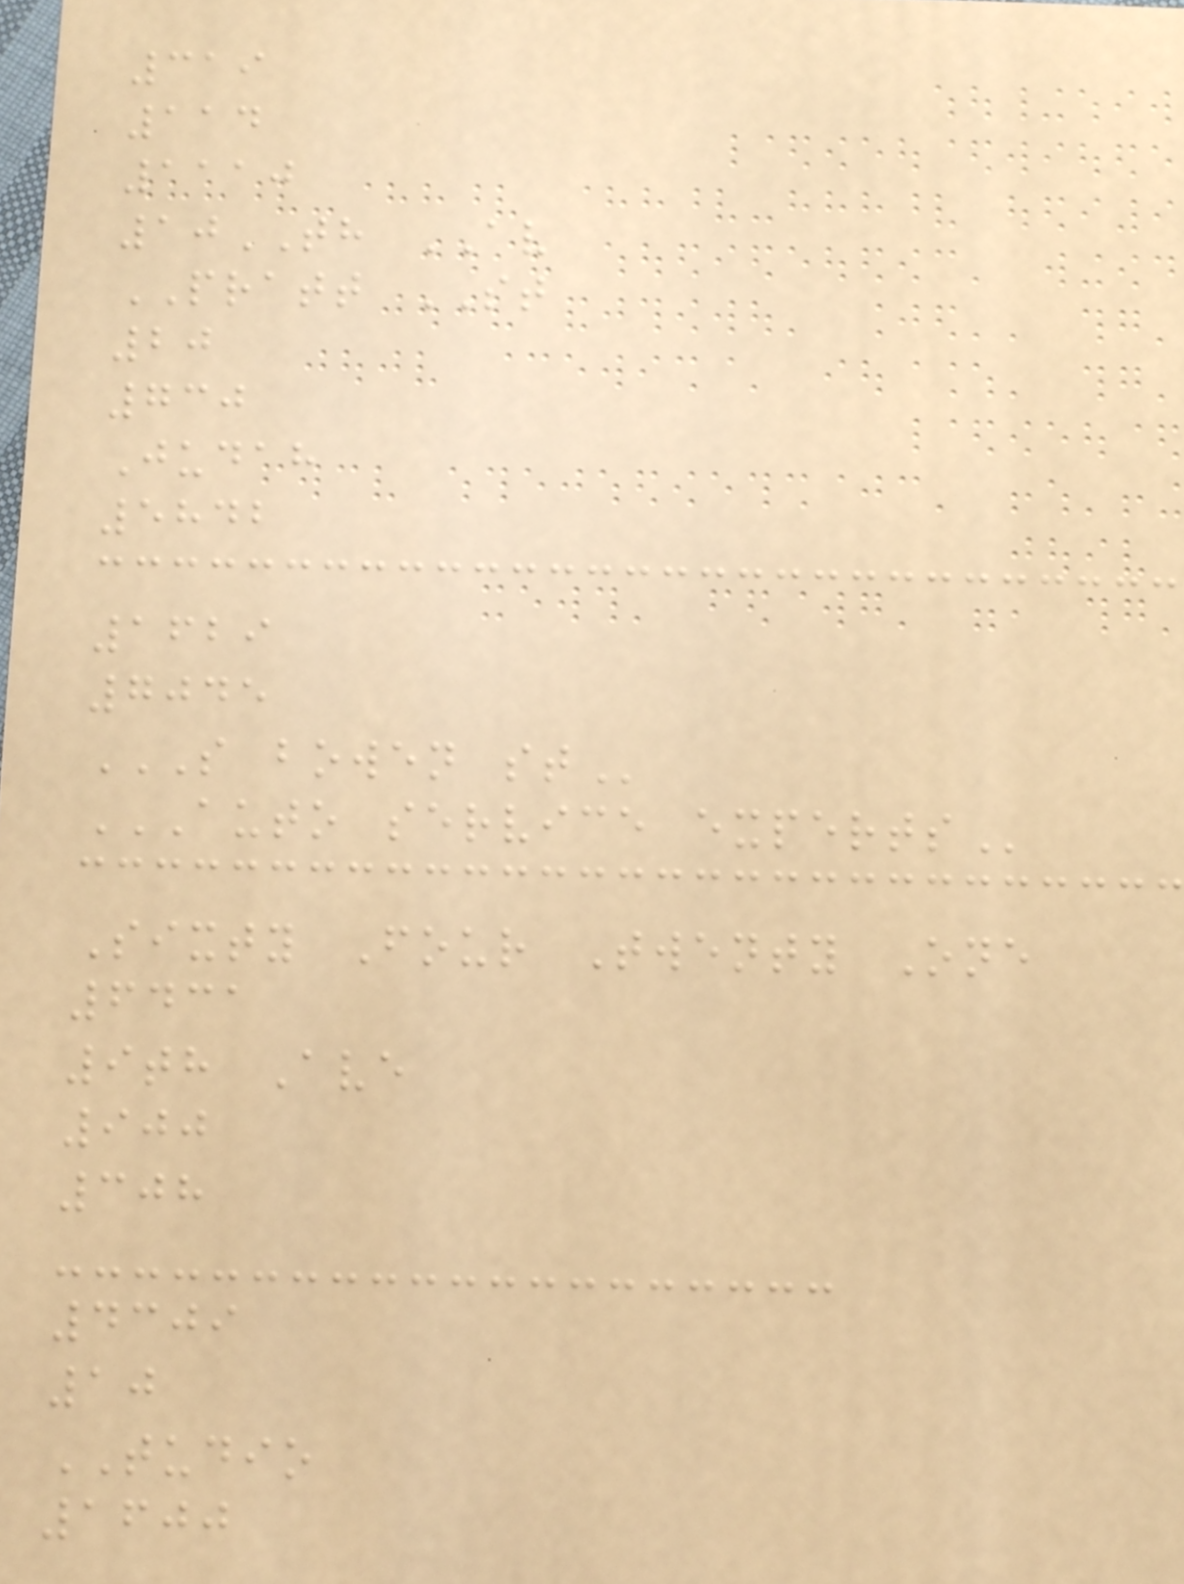319
114
1110
10TH AV
PRATT ST
20
730
Judah
5842
1629
7045
S BOWEN ST
AUTO SERVICE EXPERTS
Sixty Four Twenty One
6431
9th Ave
900
308
4309
10
TUDIO
1600
